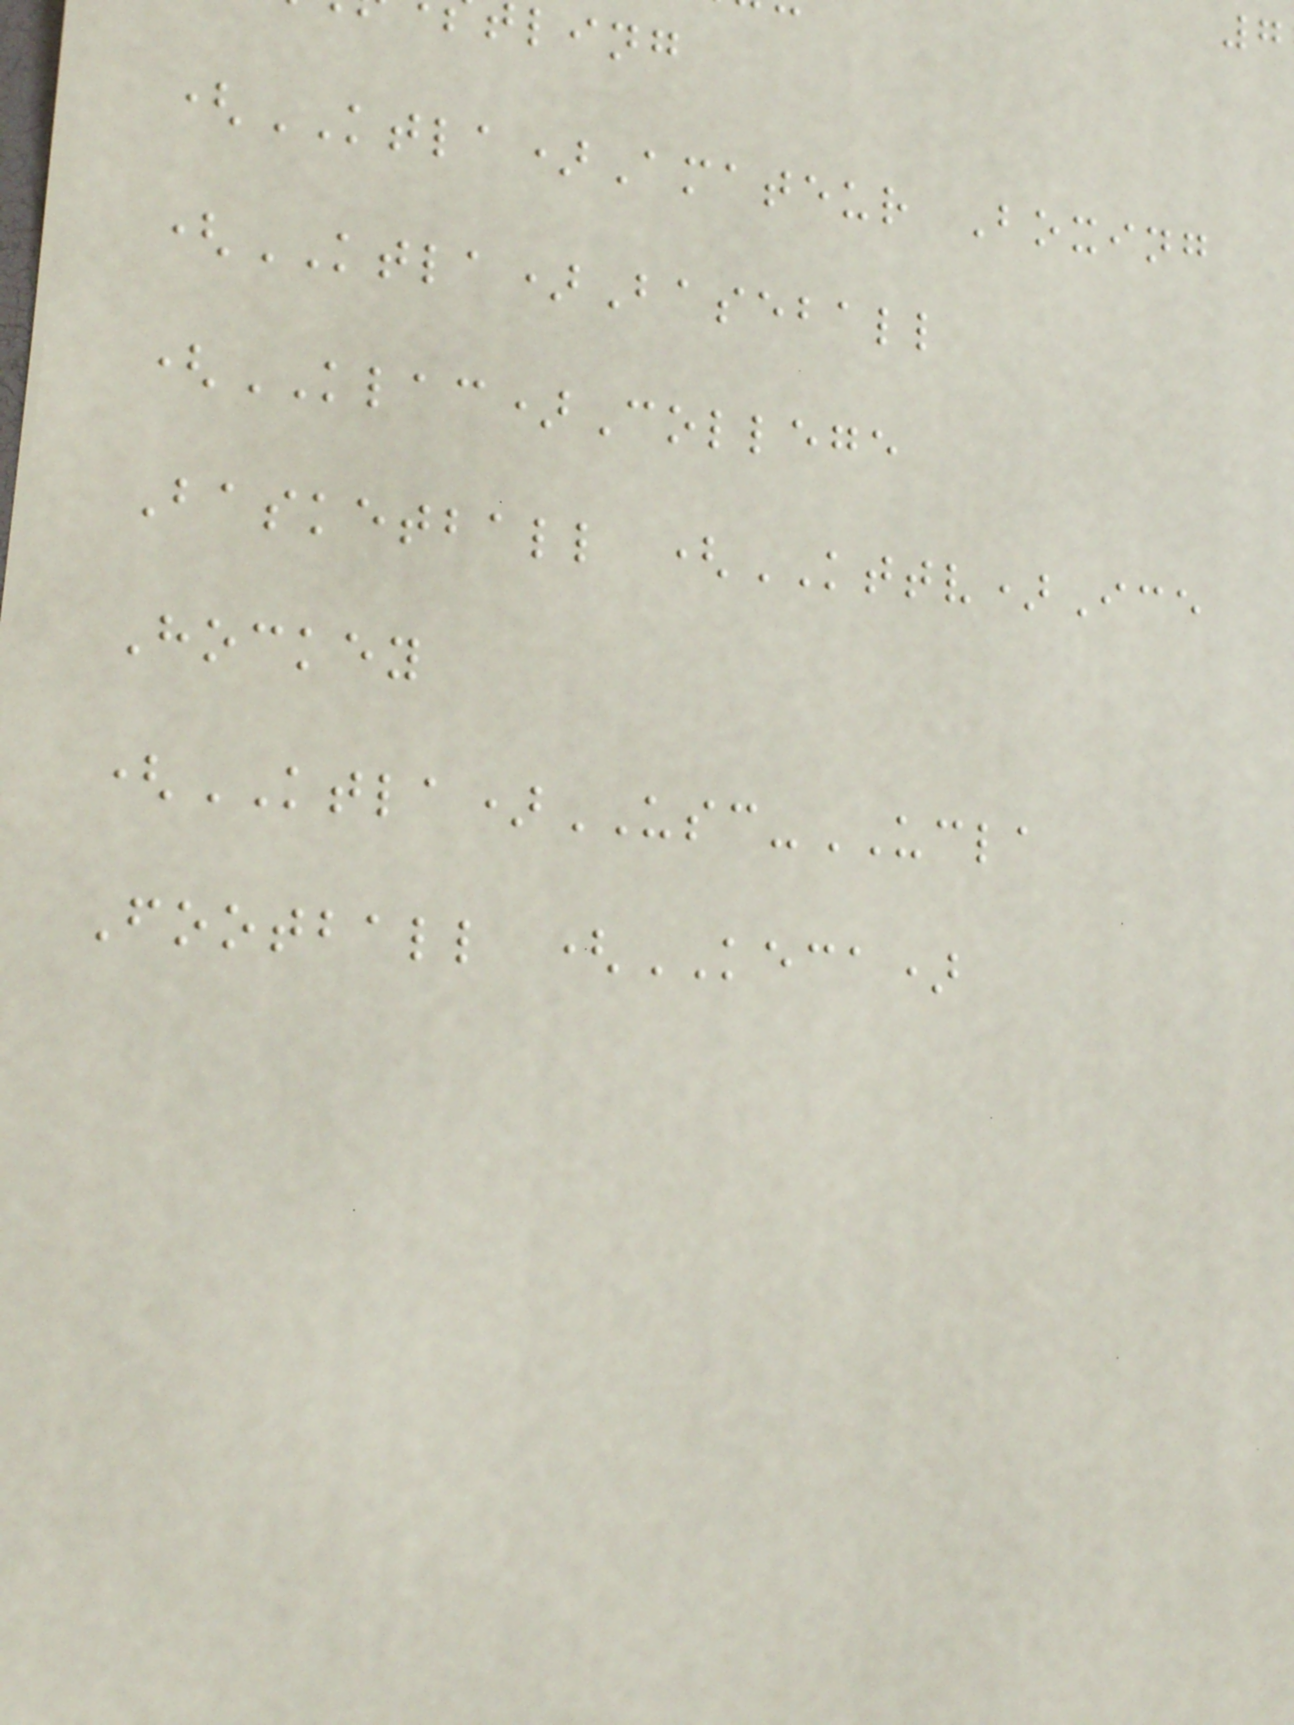ling
(KTLA)Amateur Boxing
(KTLA)Baseball
(KLAC)College
Basketball (KTTV)Ice
Hockey
(KTLA)USC-UCLA
Football (KECA)
